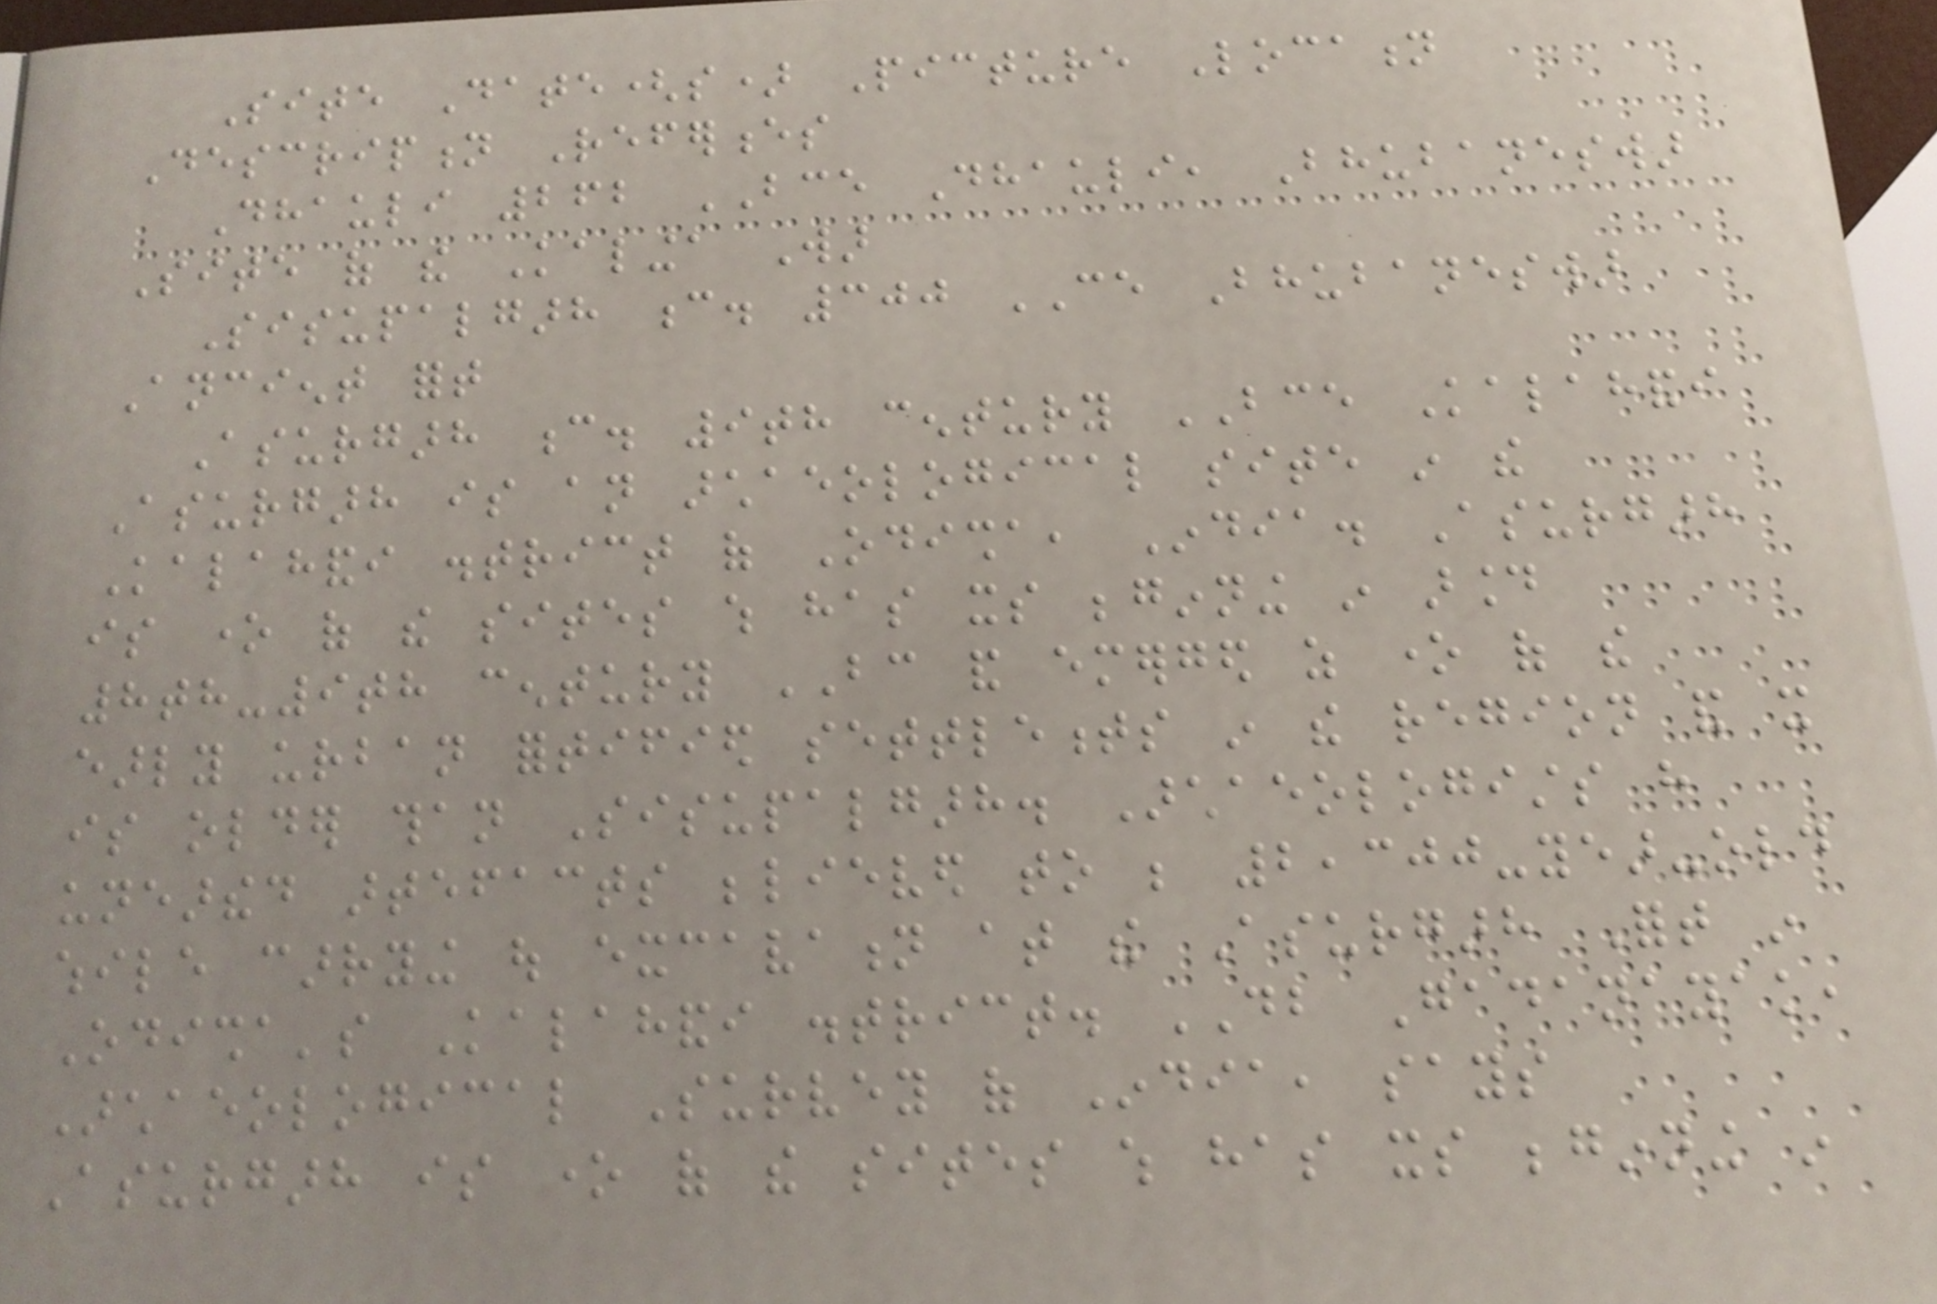Site Date(s) Picture Location
Description References
Dhauli 262 BCE Dhauli, Bhubaneswar
Site of the Kalinga War
Sisupalgarh c. 300 CE Bhubaneswar
Ancient fort
Asurgarh c. 9th century BCE Kalahandi
Asurgarh is an archaeological site in the
Kalahandi district of Odisha, India. Asurgarh
is one of the sites which has its beginning in around
8th-9th century BC and emerged as one of the
early urban fortified settlements in the region and it
is older than Sisupalgarh. Archaeologists have
unearthed artefacts believed to be 2,300-year-old
while carrying out excavation at the Asurgarh Fort in
Odisha's Kalahandi district. DB Gadanayak,
Archaeological Survey of India, says
Asurgarh is one of the sites which has its beginning in
